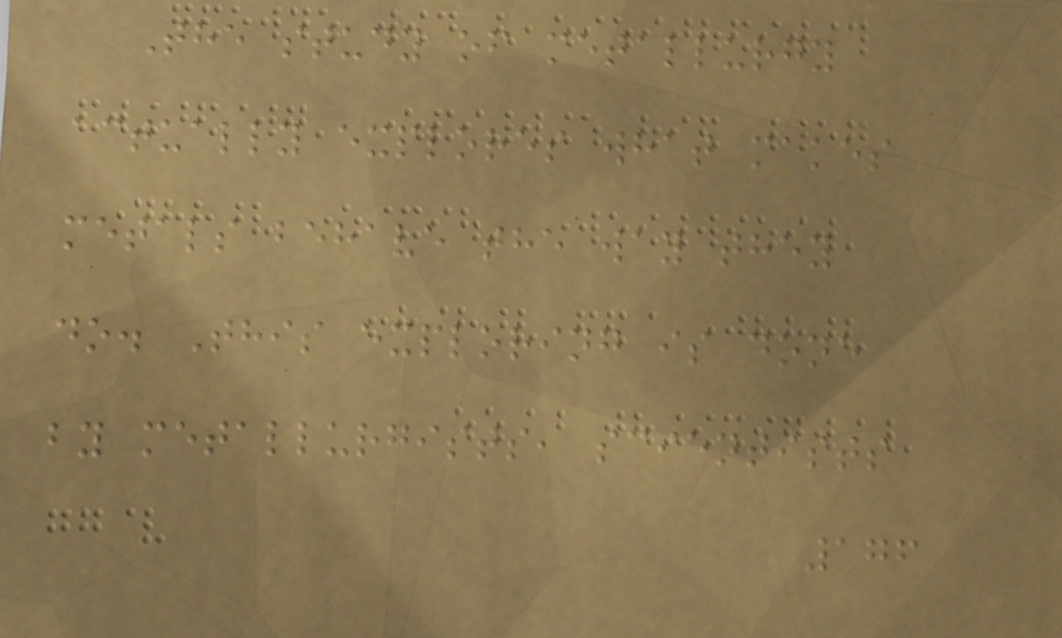The study of metallurgy
actually explores what makes
metals behave the way they
do. This exploring is done
by metallurgists, scientists
176
